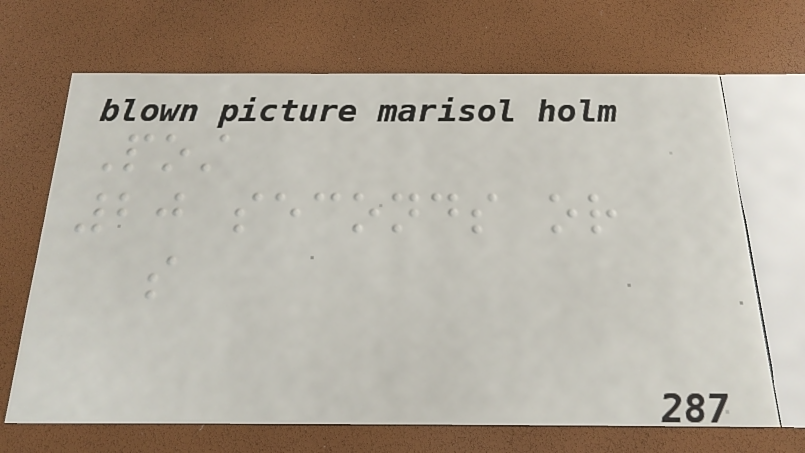Post
20 seconds or
so
